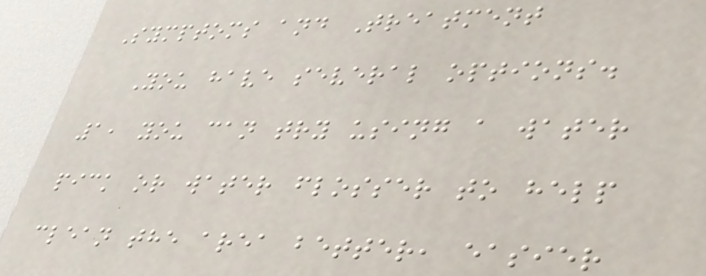Symptoms and Treatment
You have several options.
1, you can try using a water
pick or water flosser to help
clean the area better, easier
